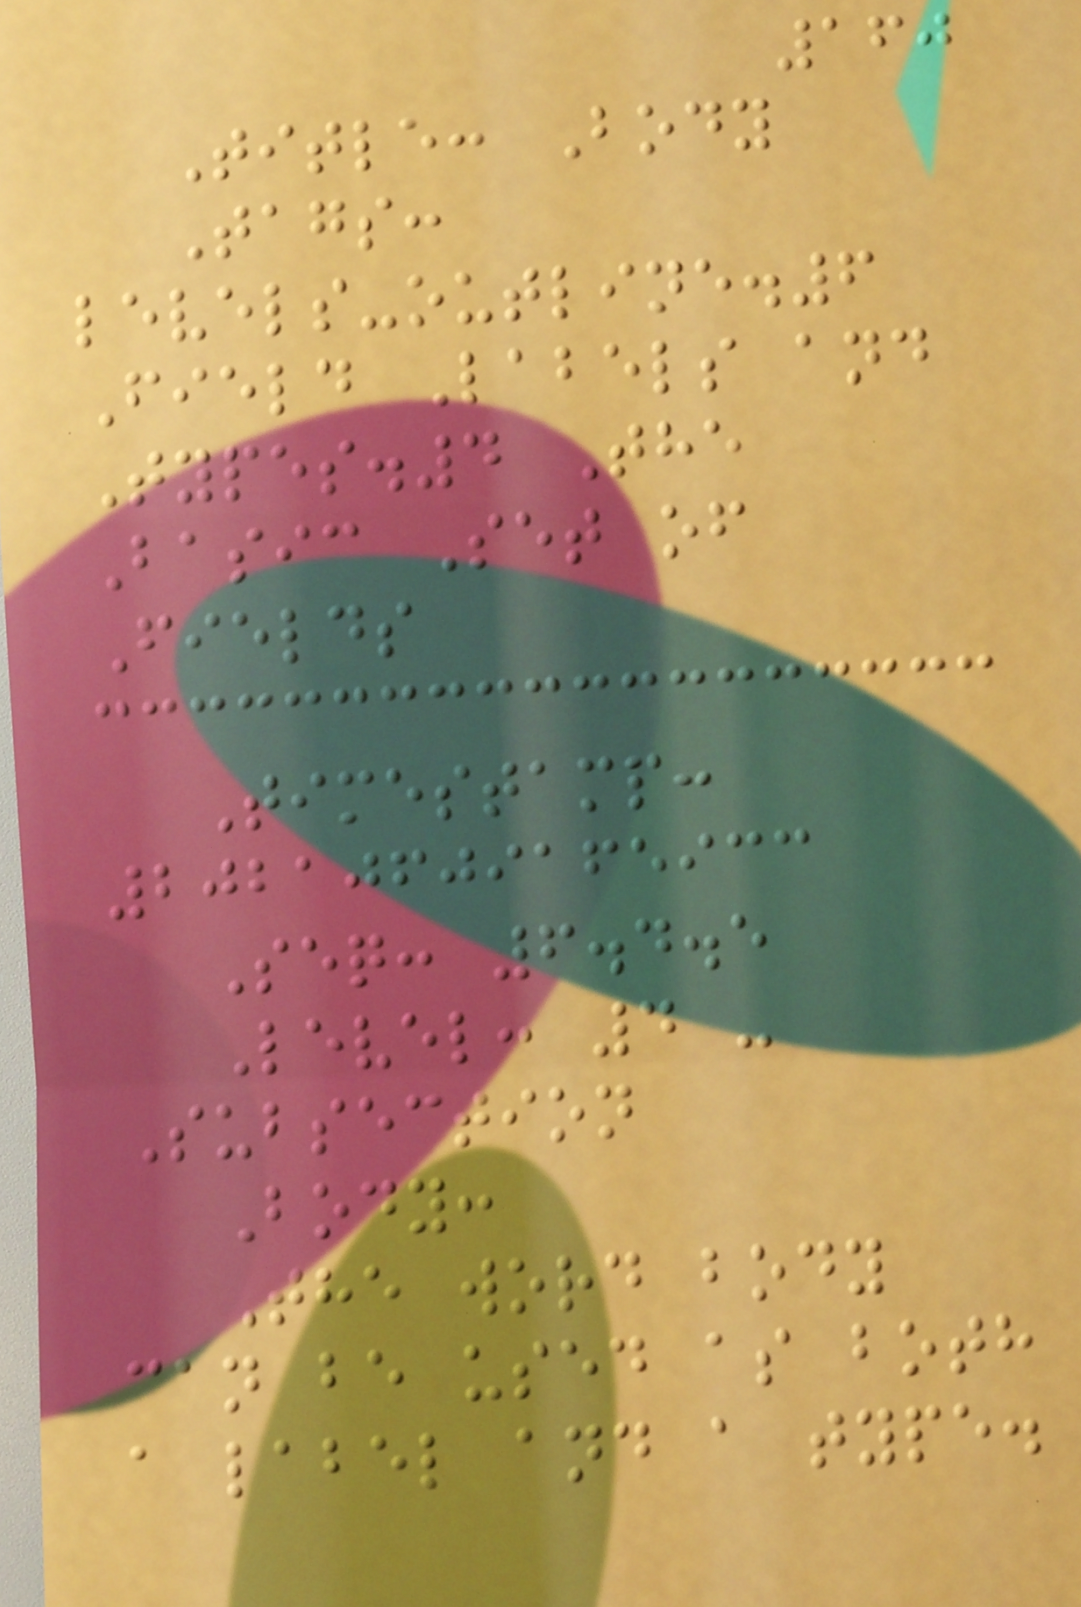160
Title: Body
Tags:
levels-outline.6
Field Labels and
Types.4 The
Basic Set of
Fields
Timestamp:
20210609165933
Seq: 6.4.5
Level: 4 -
Subsection
Body:
The word body
can be used as both
a label and a type.
